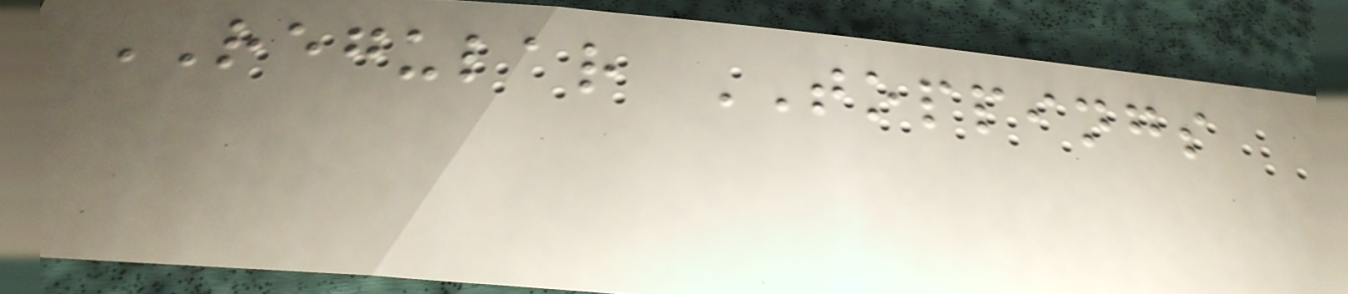REGULAR TOPPINGS
